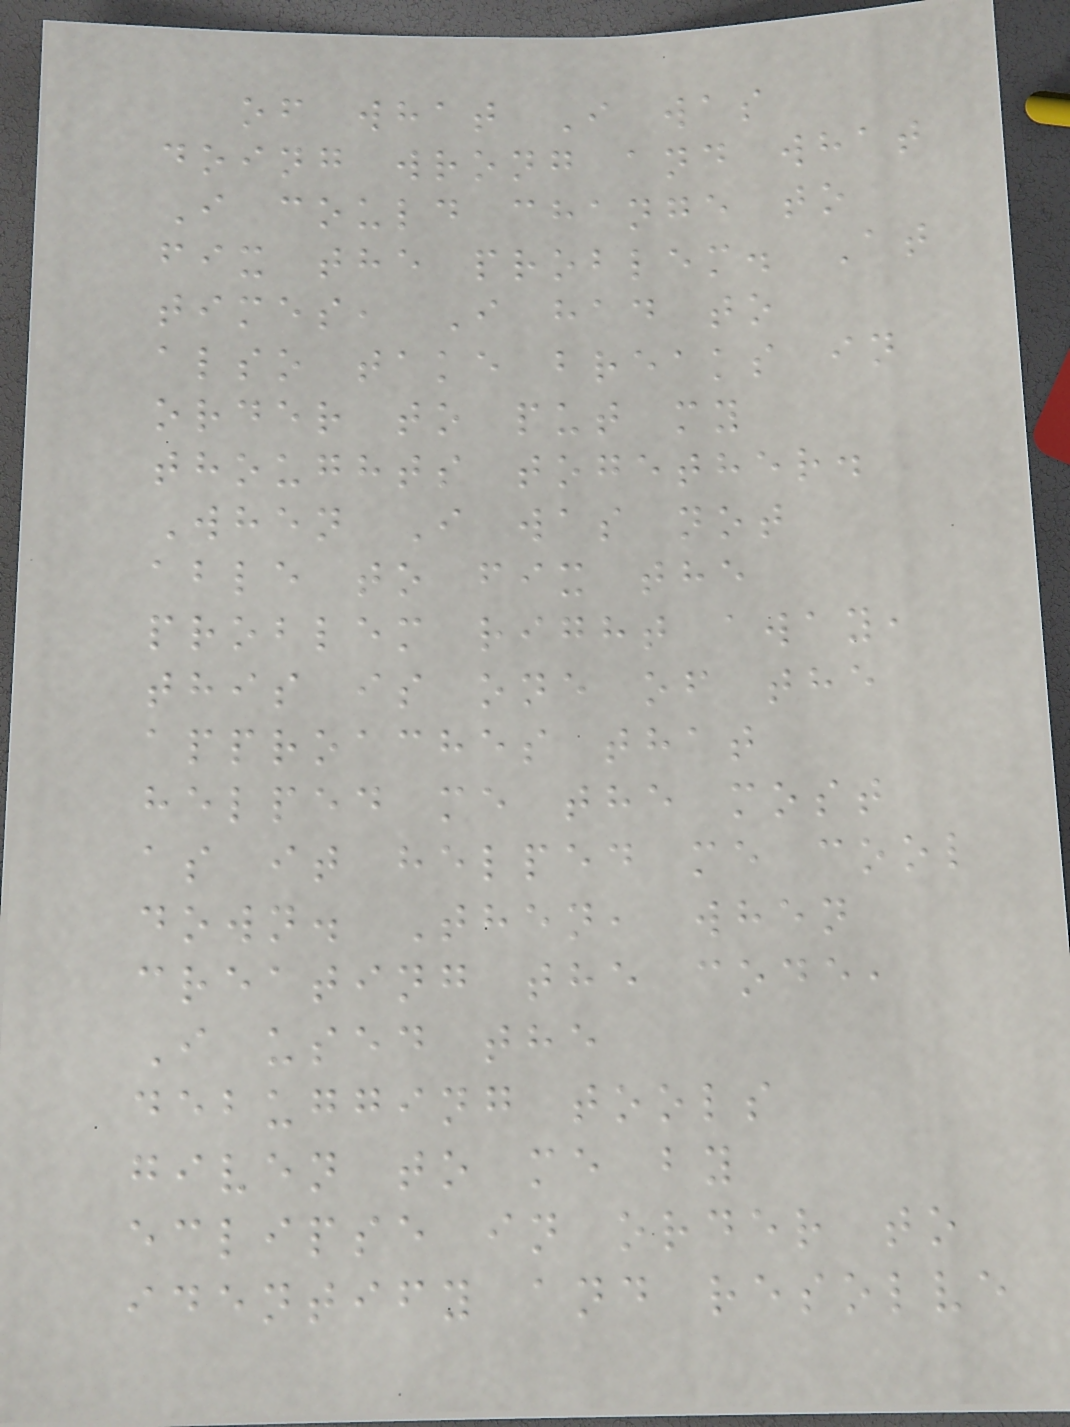of what I was
doing wrong and what
I could change to
fix the problem. At
times, I had to
also take breaks in
order to put my
thoughts together.
When I was not
able to fix the
problem right away,
this is one of the
approaches that
helped me the most
as it helped me cool
down. Then, when
creating the code,
I used the
debugging tools
given to me by
eclipse in order to
identify and resolve
